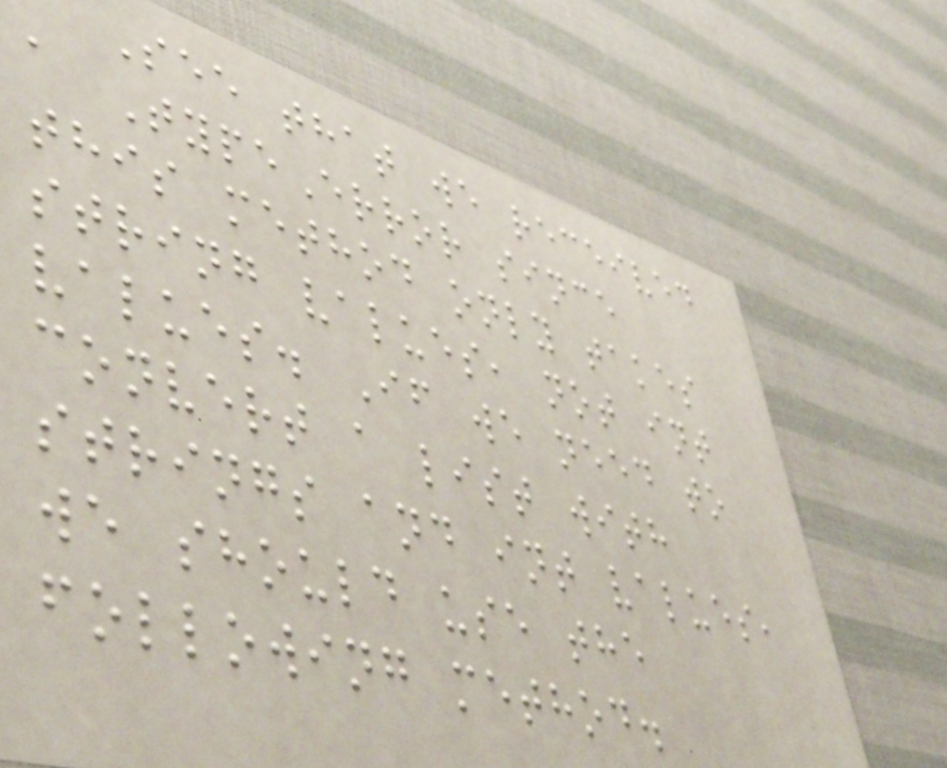See that we received
a TypeError since
this method only takes
string values, not int
values. If we need to
convert a list with
strings and int values,
we should use the
following method.
